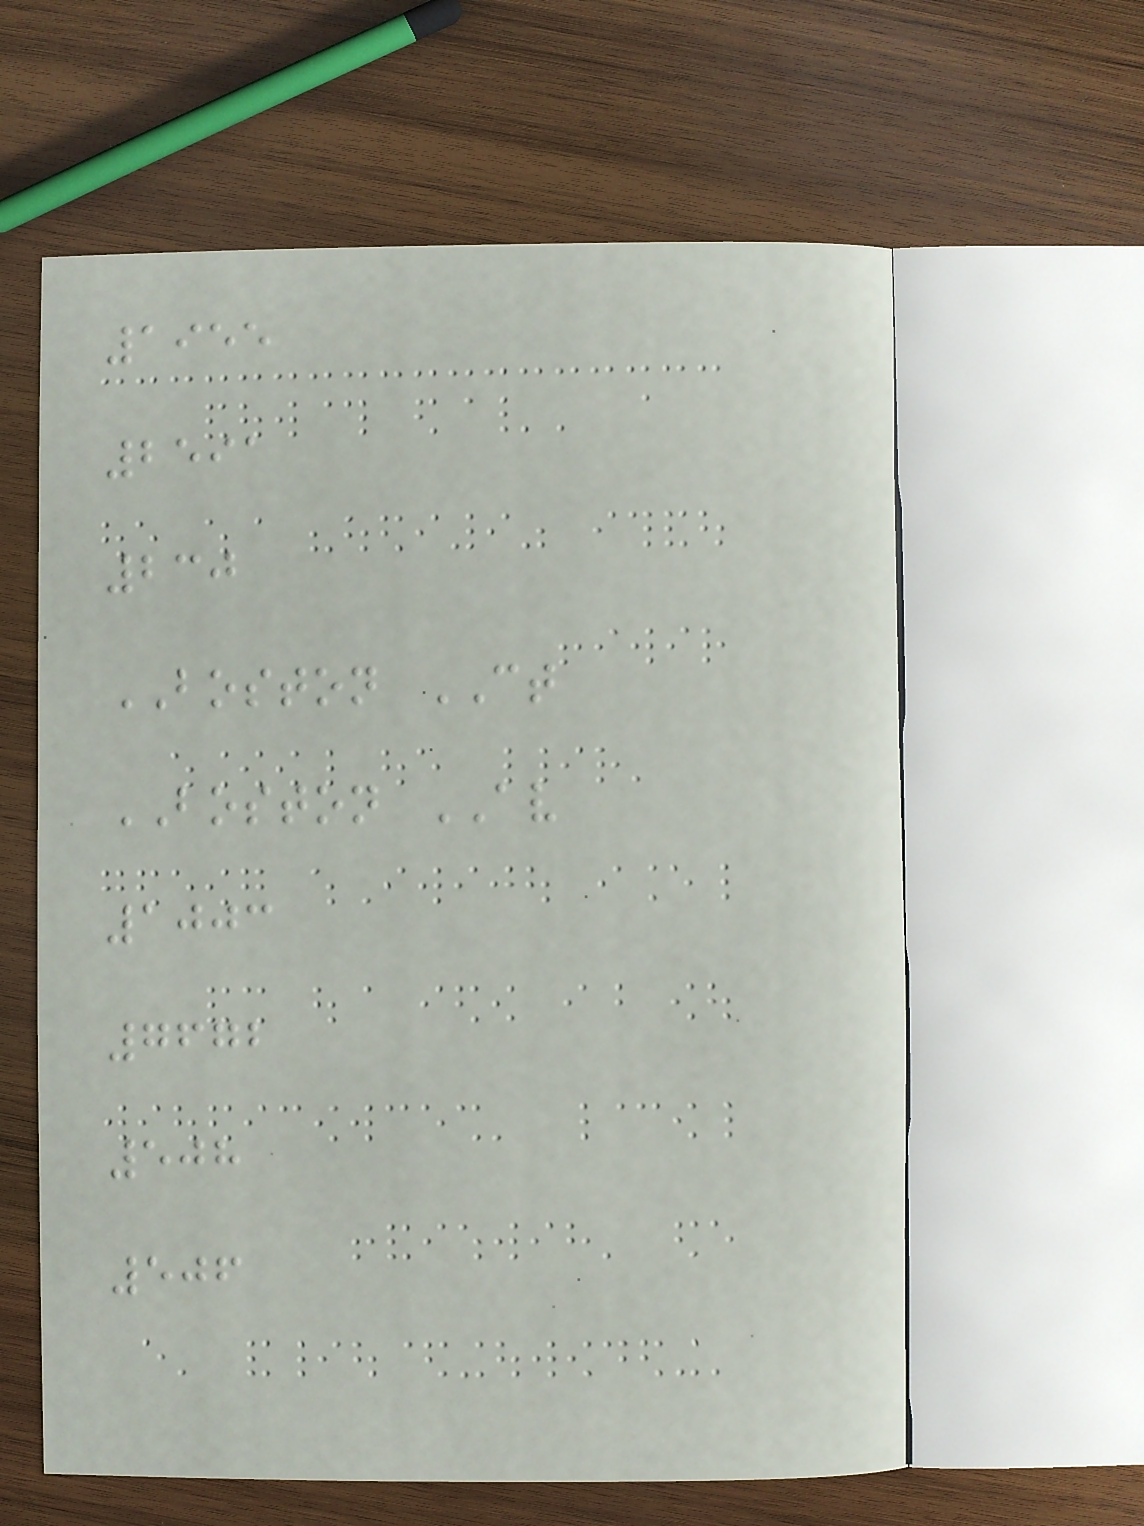1955
2591
230
BOSTON CT
BOSTON AV
1003
7672
508
506
